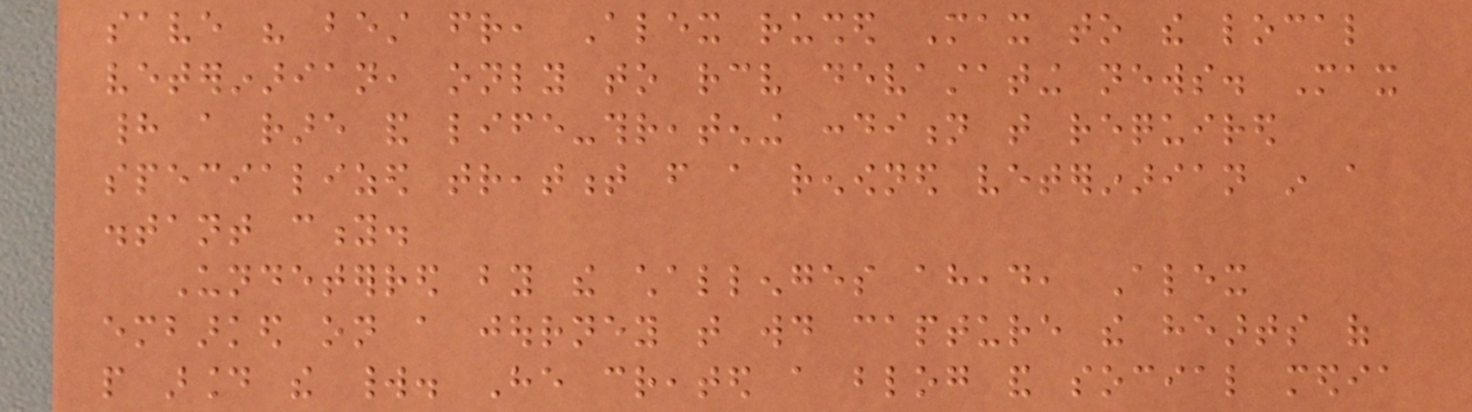save his best friend, Alex rushed Max to the local
veterinarian, only to receive devastating news. Max
had a rare and life-threatening condition that required
specialized treatment from a renowned veterinarian in a
distant city.
Undeterred by the challenges ahead, Alex
embarked on a journey that would capture the hearts of
people around the world. He created a blog and social media
